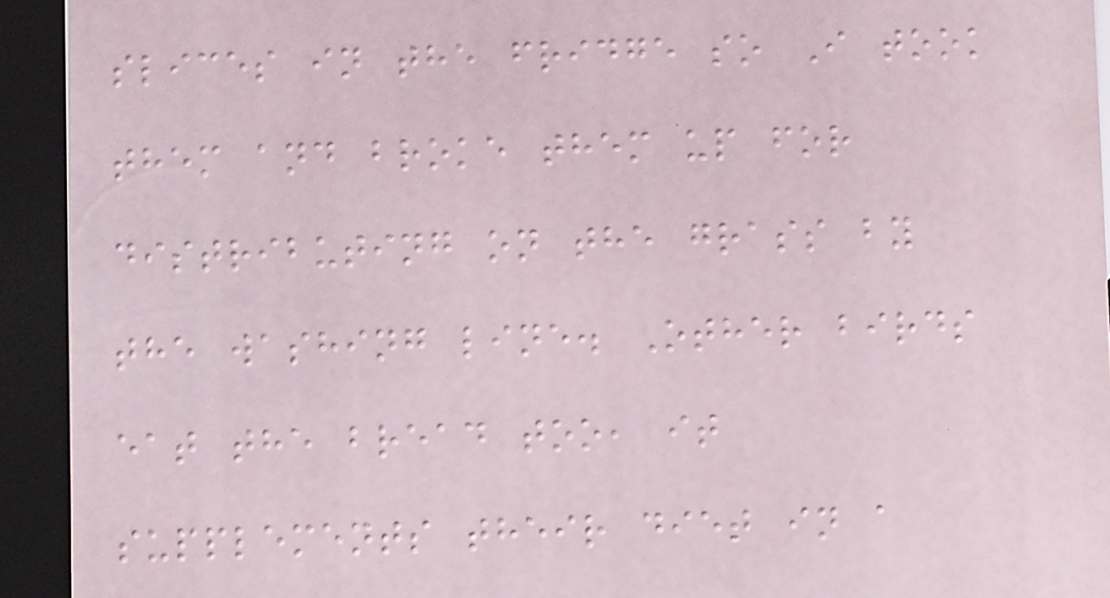slices in the fridge so I took
them and broke them up for
distributing on the grass by
the washing line. Other birds
eat the bread too, it
supplements their diet in a
